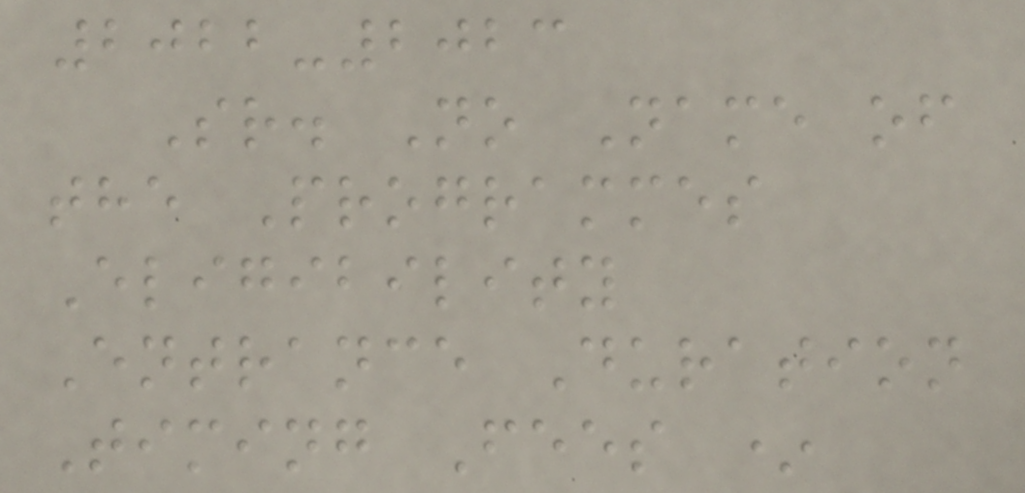2022-2023
Sr. No Name of
the Programmes
Eligibility
Entrance Duration
Timing Fees *
